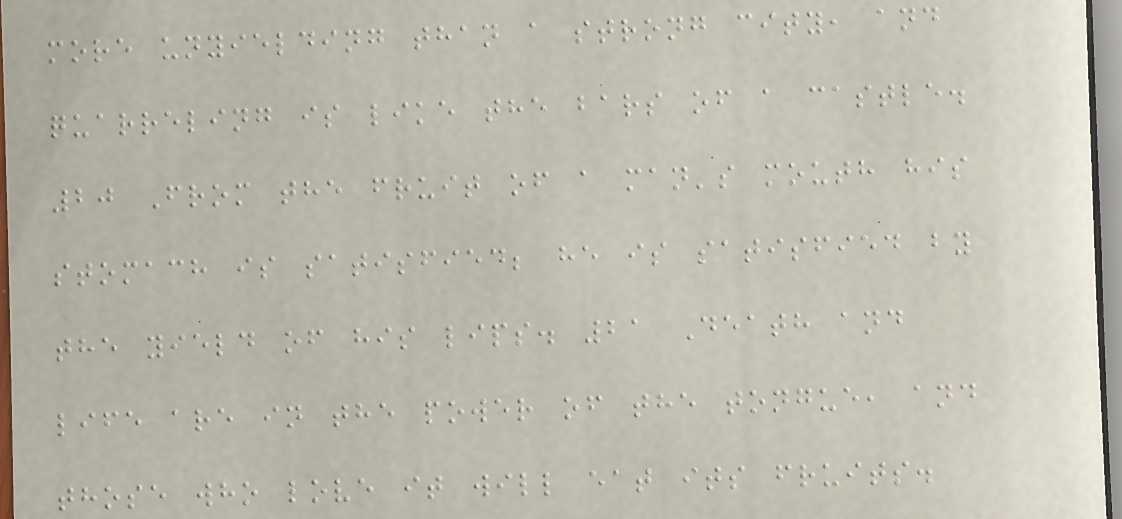more unyielding than a strong city, and
quarreling is like the bars of a castle.
20 From the fruit of a man's mouth his
stomach is satisfied; he is satisfied by
the yield of his lips. 21 Death and
life are in the power of the tongue, and
those who love it will eat its fruits.
